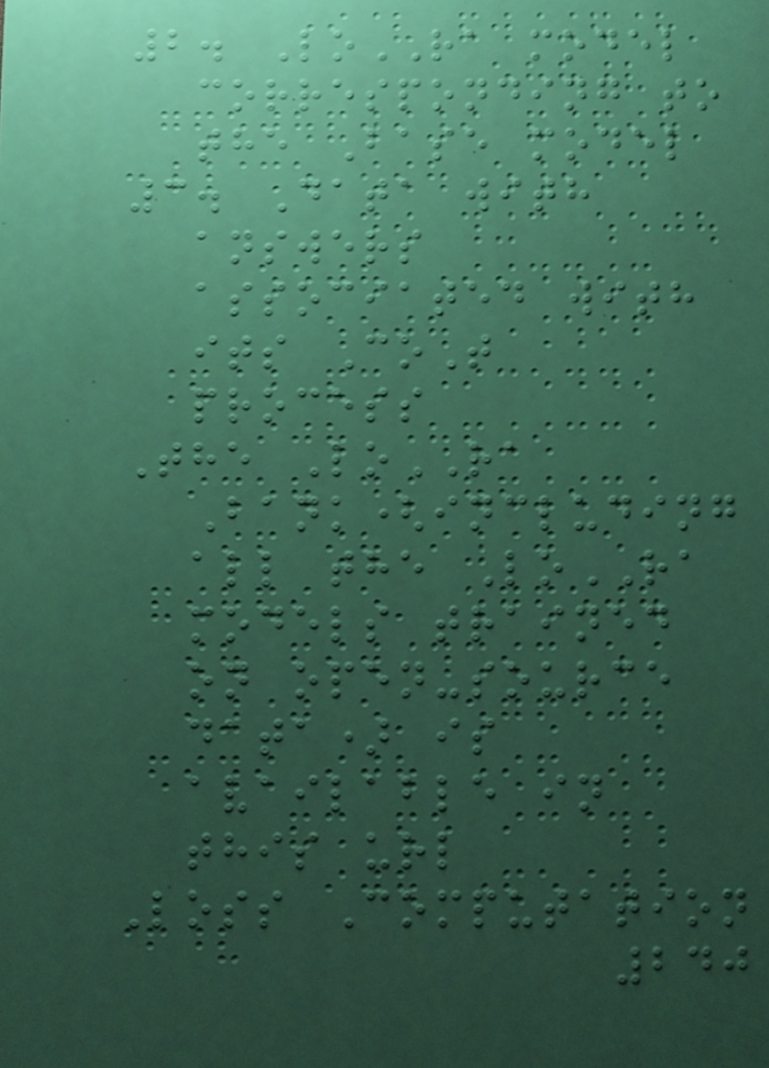2. LoRA model
corresponding to
the Base model
3. Data with
answers
associated with
its CoT
process
The LoRA
Bank(including
all the LoRA
models trained
on open-source
data) is
available in
this url
Loss Computation
240
